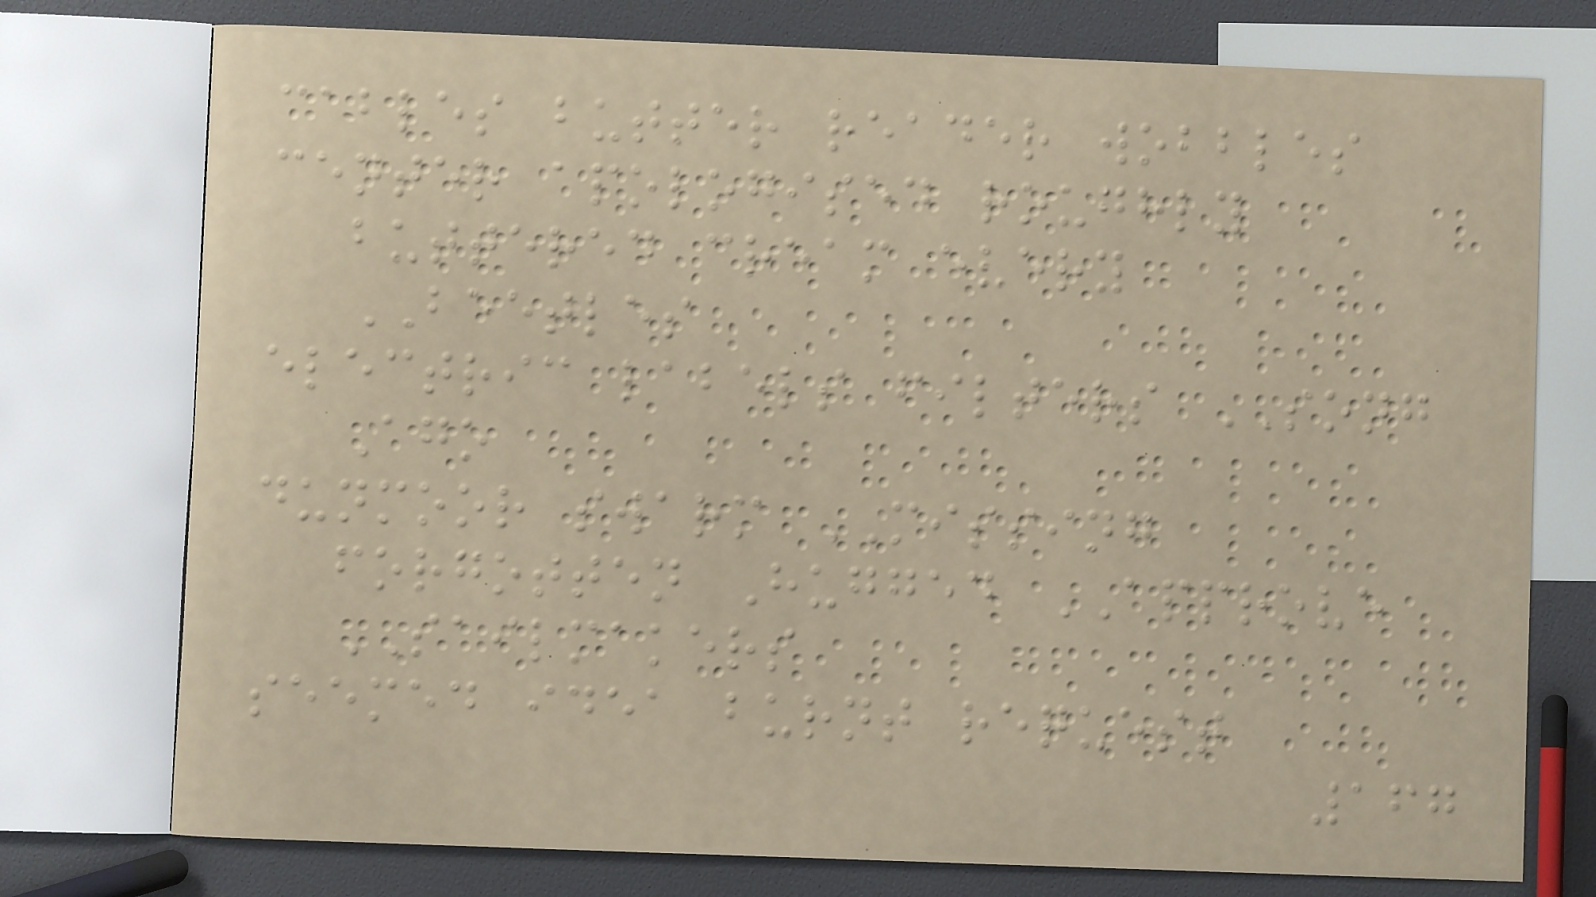cables butter reader wobbles
center apologised roughly
buttered cream every
BEETLES
electric labels filters SONG
Ago
dunmoor swarm MISSING
forgotten Hugged APPROVE
SAILMAKERS
seemed idea burnt request
167
